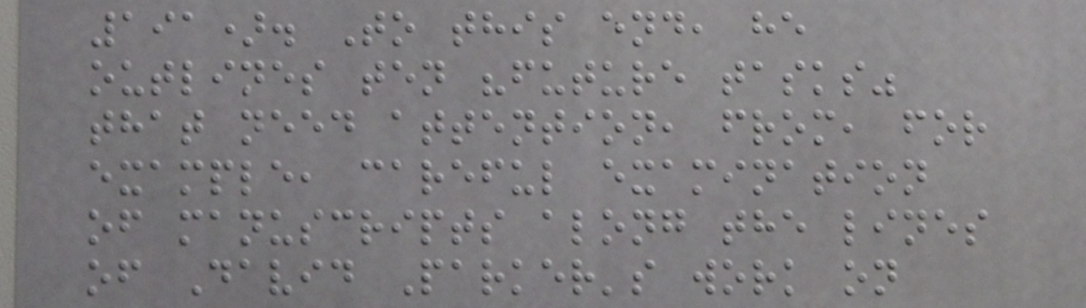191). To this end, he
outlines ten "future tasks"
that need attention, from, for
example, careful examination
of manuscripts along the lines
of David Parker's work on
